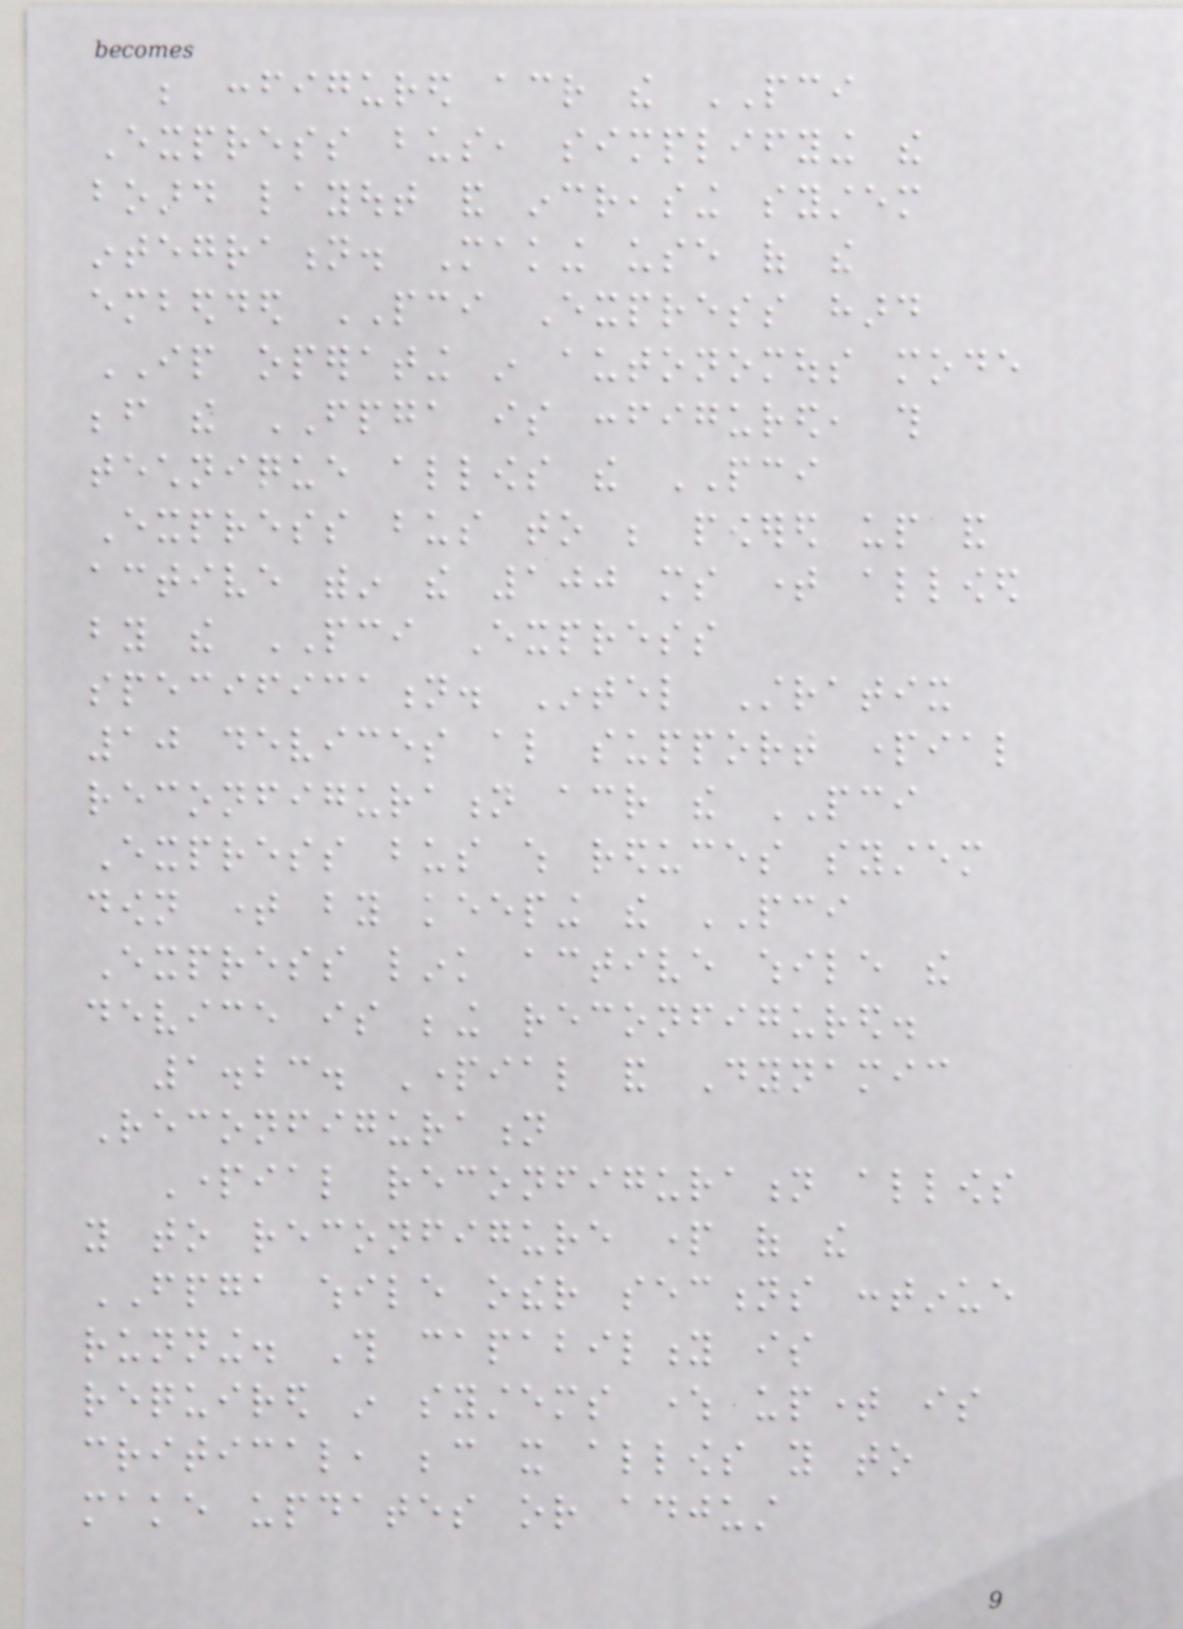be configured across the PCI
Express bus, simplifying the
board layout and increasing system
integration. Making use of the
embedded PCI Express hard
IP operating in autonomous mode
before the FPGA is configured, this
technique allows the PCI
Express bus to be powered up and
active within the 100 ms time allowed
by the PCI Express
specification. Intel Stratix
10 devices also support partial
reconfiguration across the PCI
Express bus which reduces system
down time by keeping the PCI
Express link active while the
device is being reconfigured.
1.23. Partial and Dynamic
Reconfiguration
Partial reconfiguration allows
you to reconfigure part of the
FPGA while other sections continue
running. This capability is
required in systems where uptime is
critical, because it allows you to
make updates or adjust
